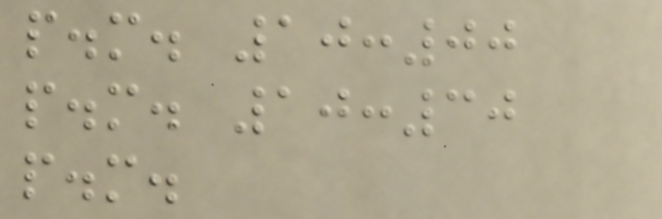p.m. 10:00
p.m. 10:30
p.m.
